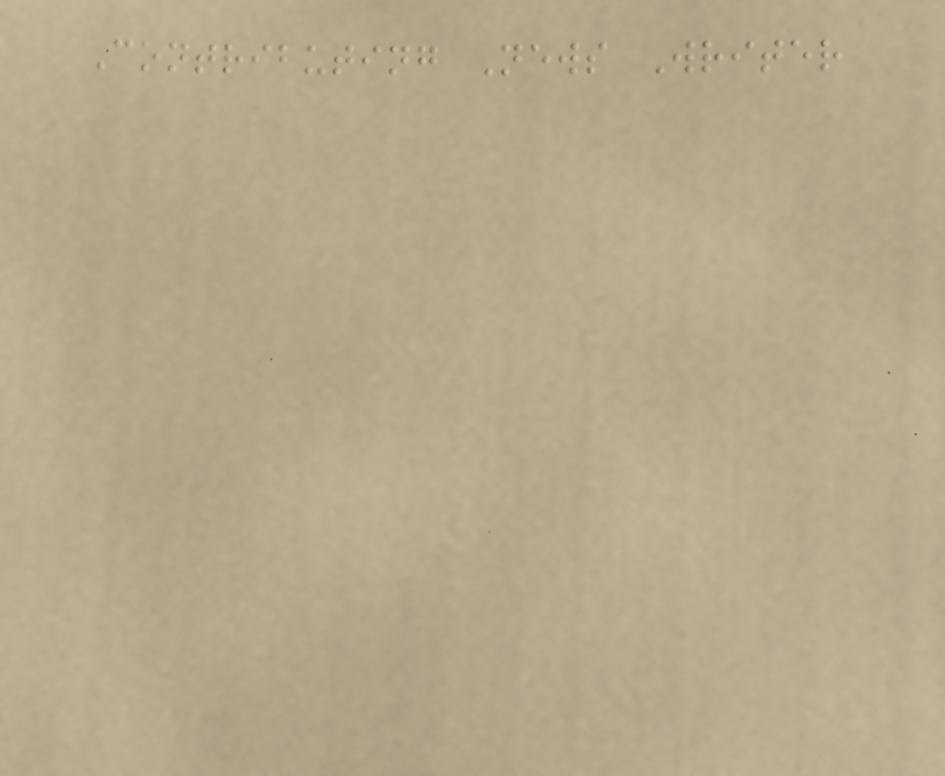Contributing News Writer
